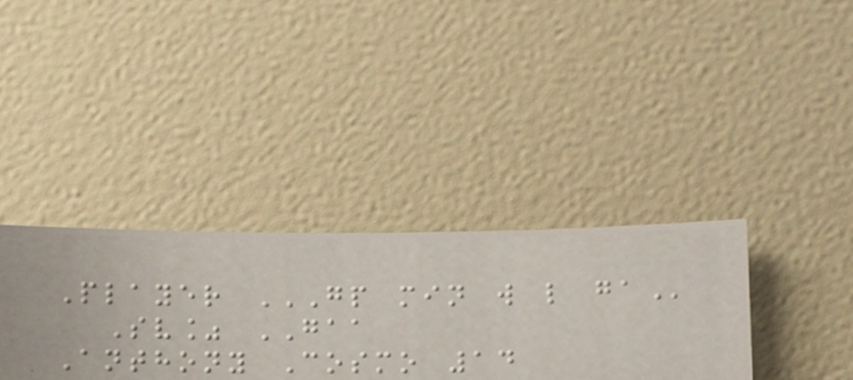Player GP MIN W L GA
Sv% GAA
Anthony Cosmo 14
